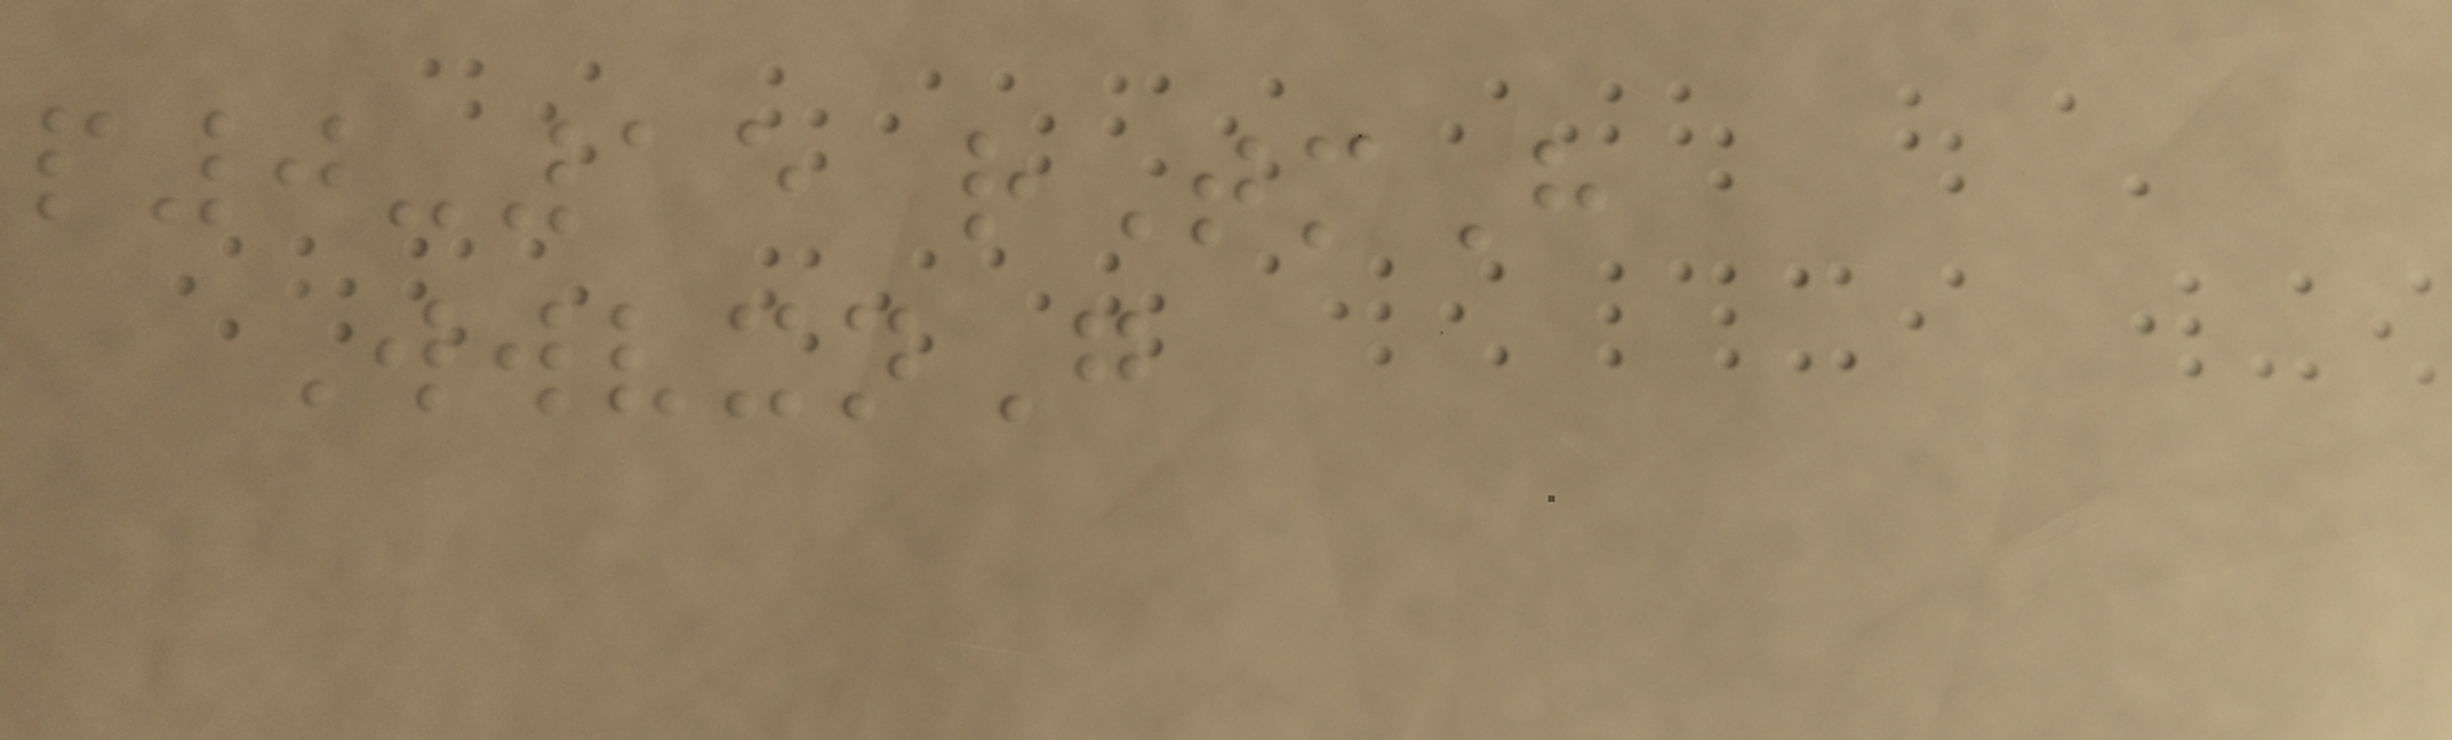p0-15 rTmH
WwvxnG
